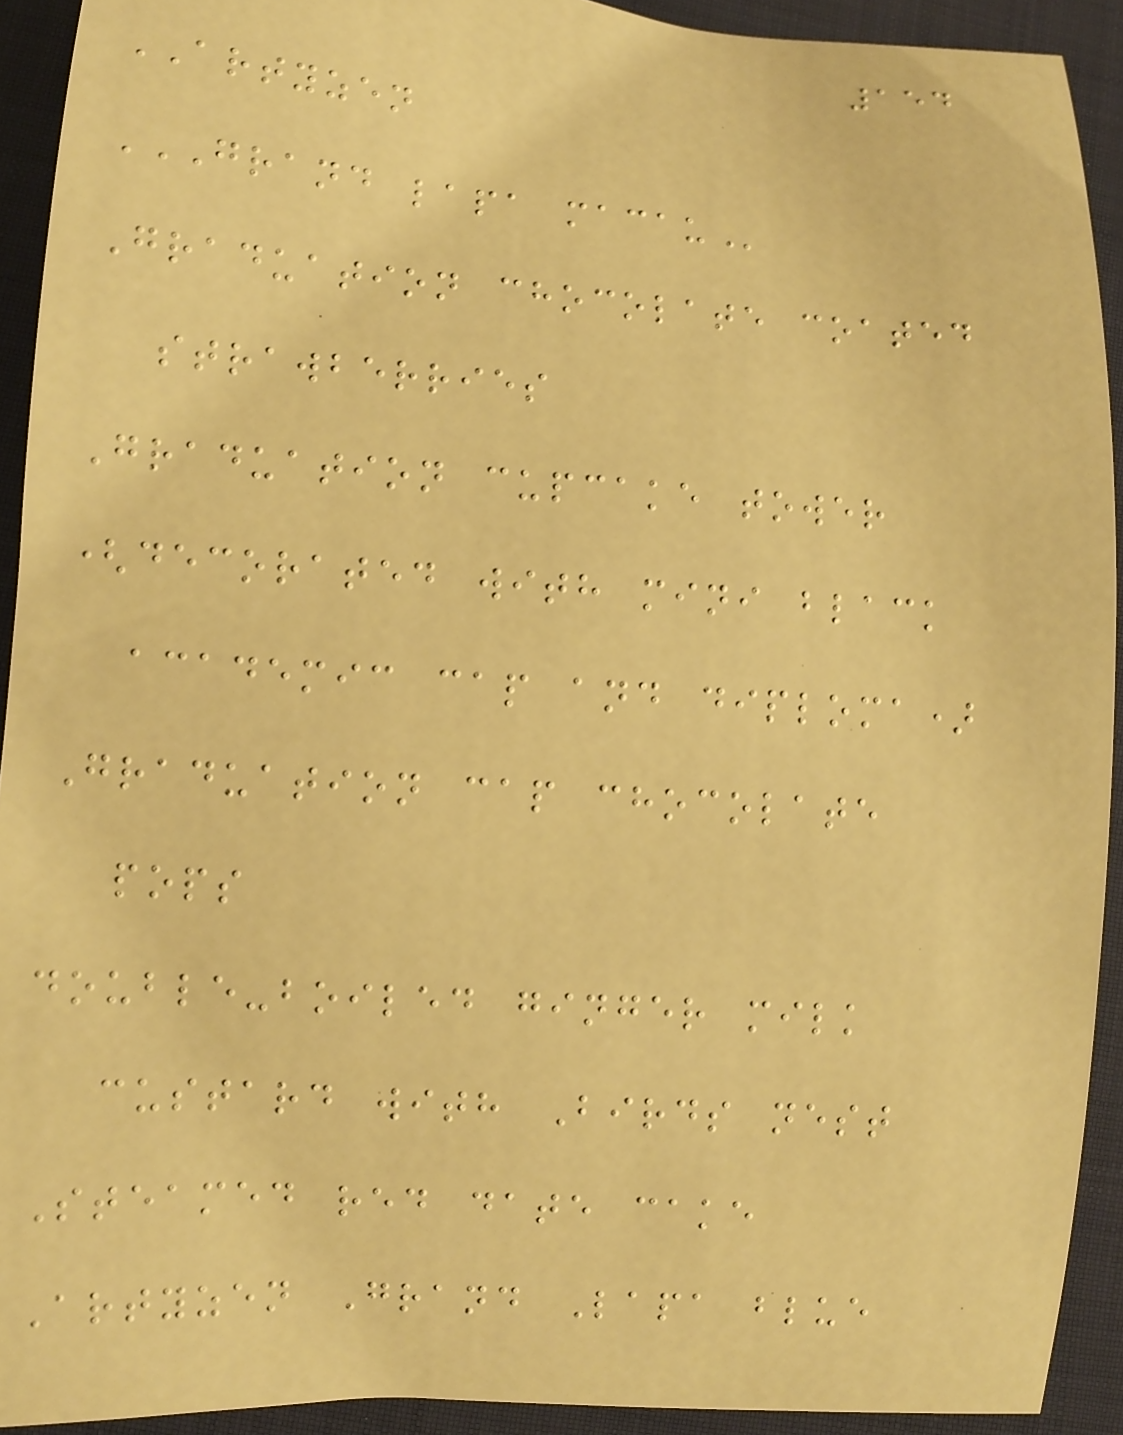154
ARTYZEN
GRAND LAPA MACAU
Graduation chocolate coated
strawberries
Graduation cupcake tower
(decorated with mini black
academic cap and diploma)
Graduation cap chocolate
pops
double-boiled ginger milk
custard with Birds nest
Steamed red date cake
Artyzen Grand Lapa blue
